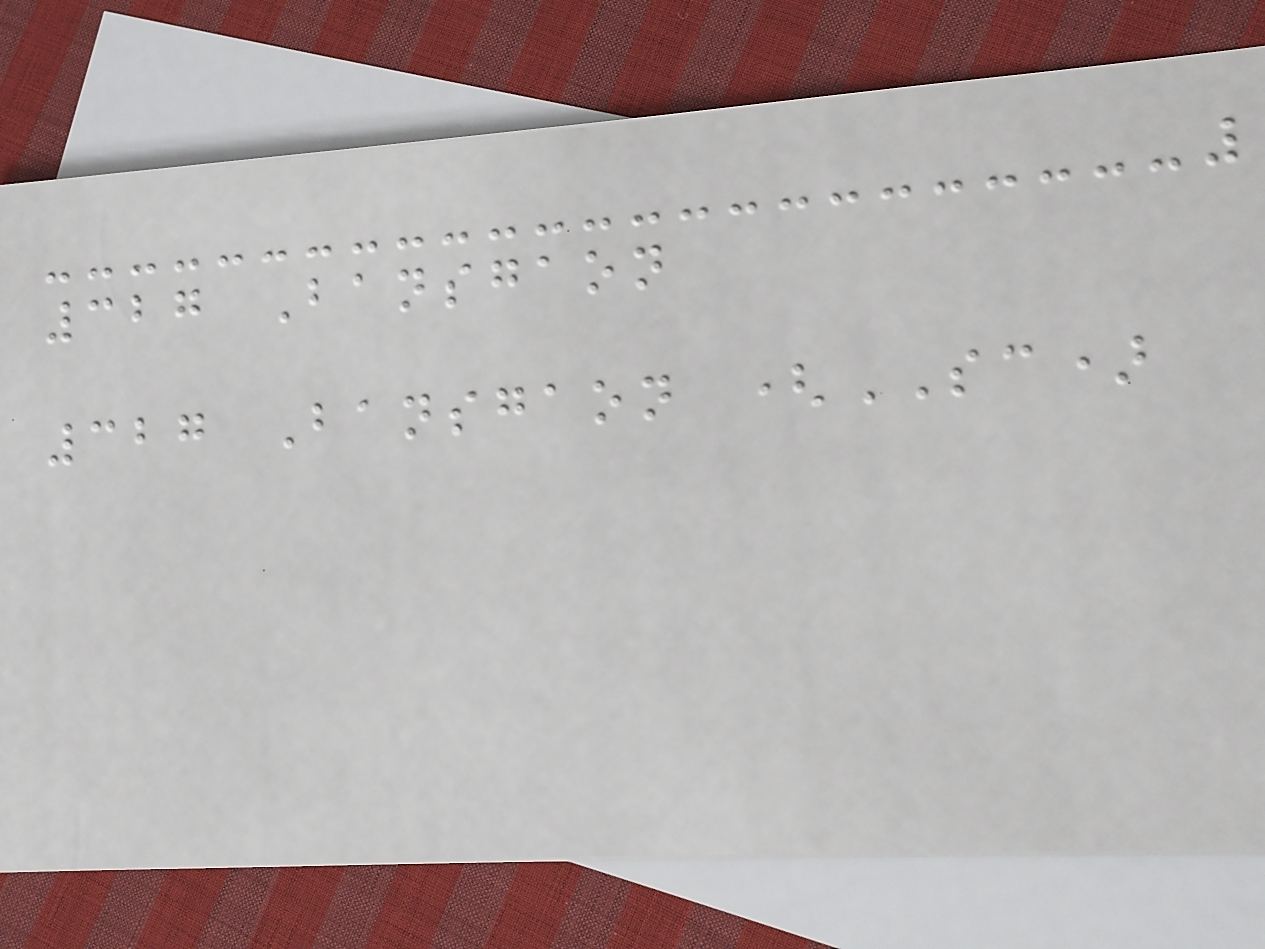327 Bansgaon
327 Bansgaon (SC)
